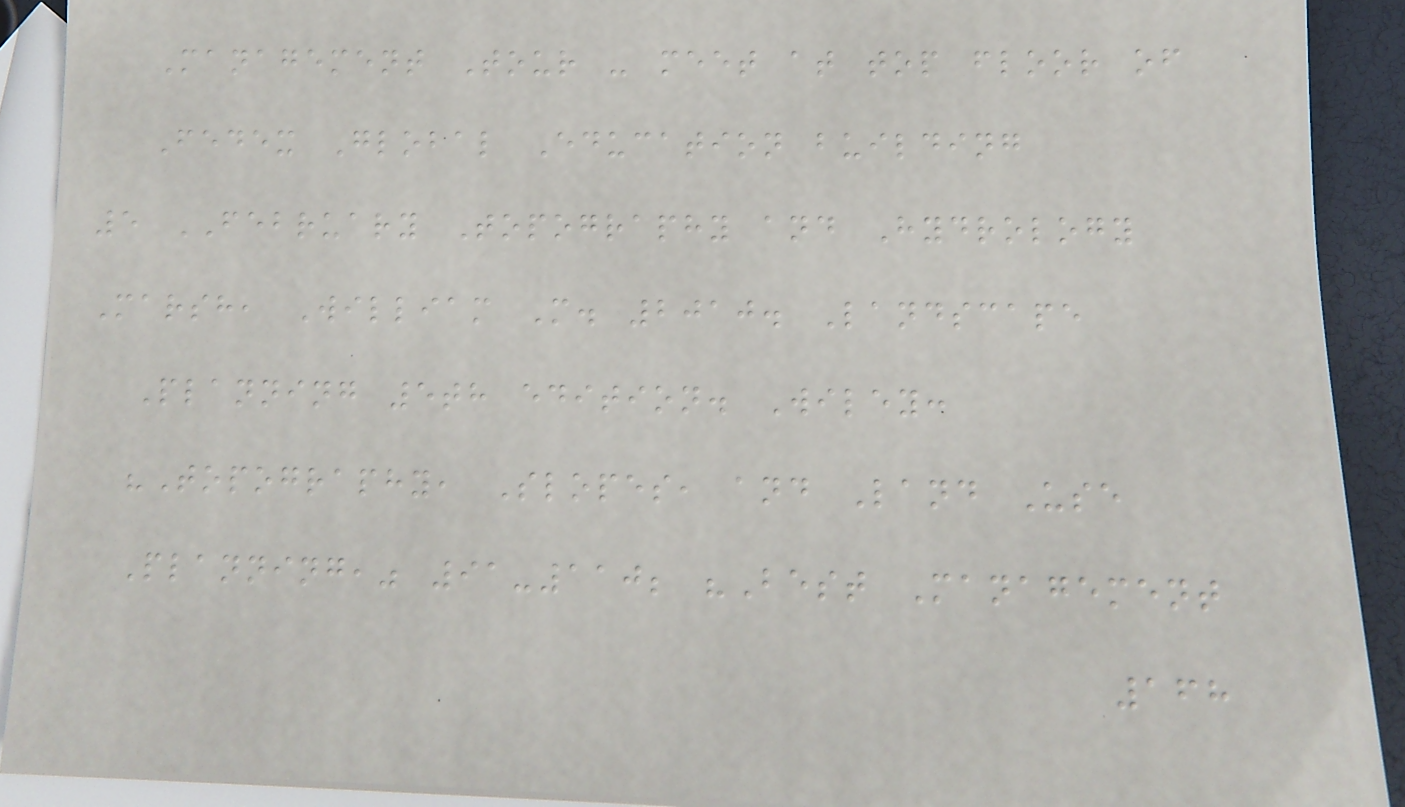Management Tour - meet at top floor of
Fedex Global Education building
5 FEBRUARY Topography and Hydrology
Marsh, William M. 2010. Landscape
Planning 5th edition. Wiley:
"Topography, Slopes, and Land Use
Planning," 91-110; "Best Management
168
